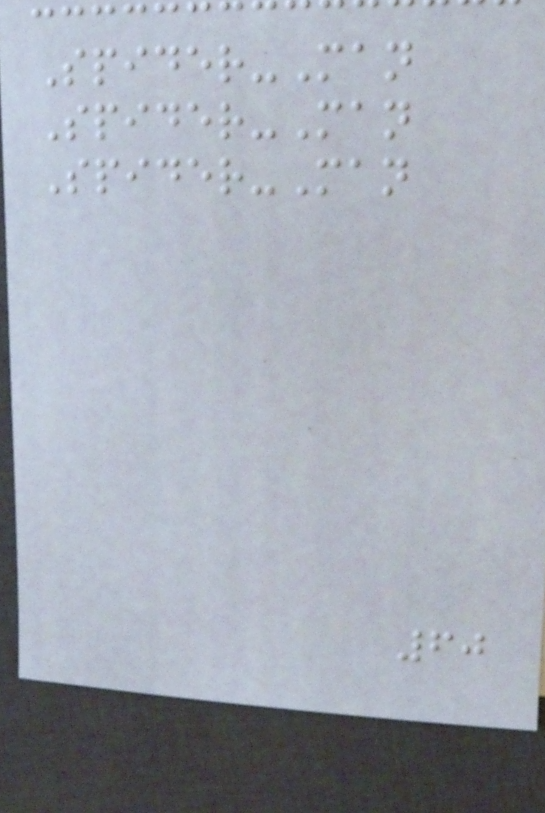Spider-Man
Spider-Man
Spider-Man
60
